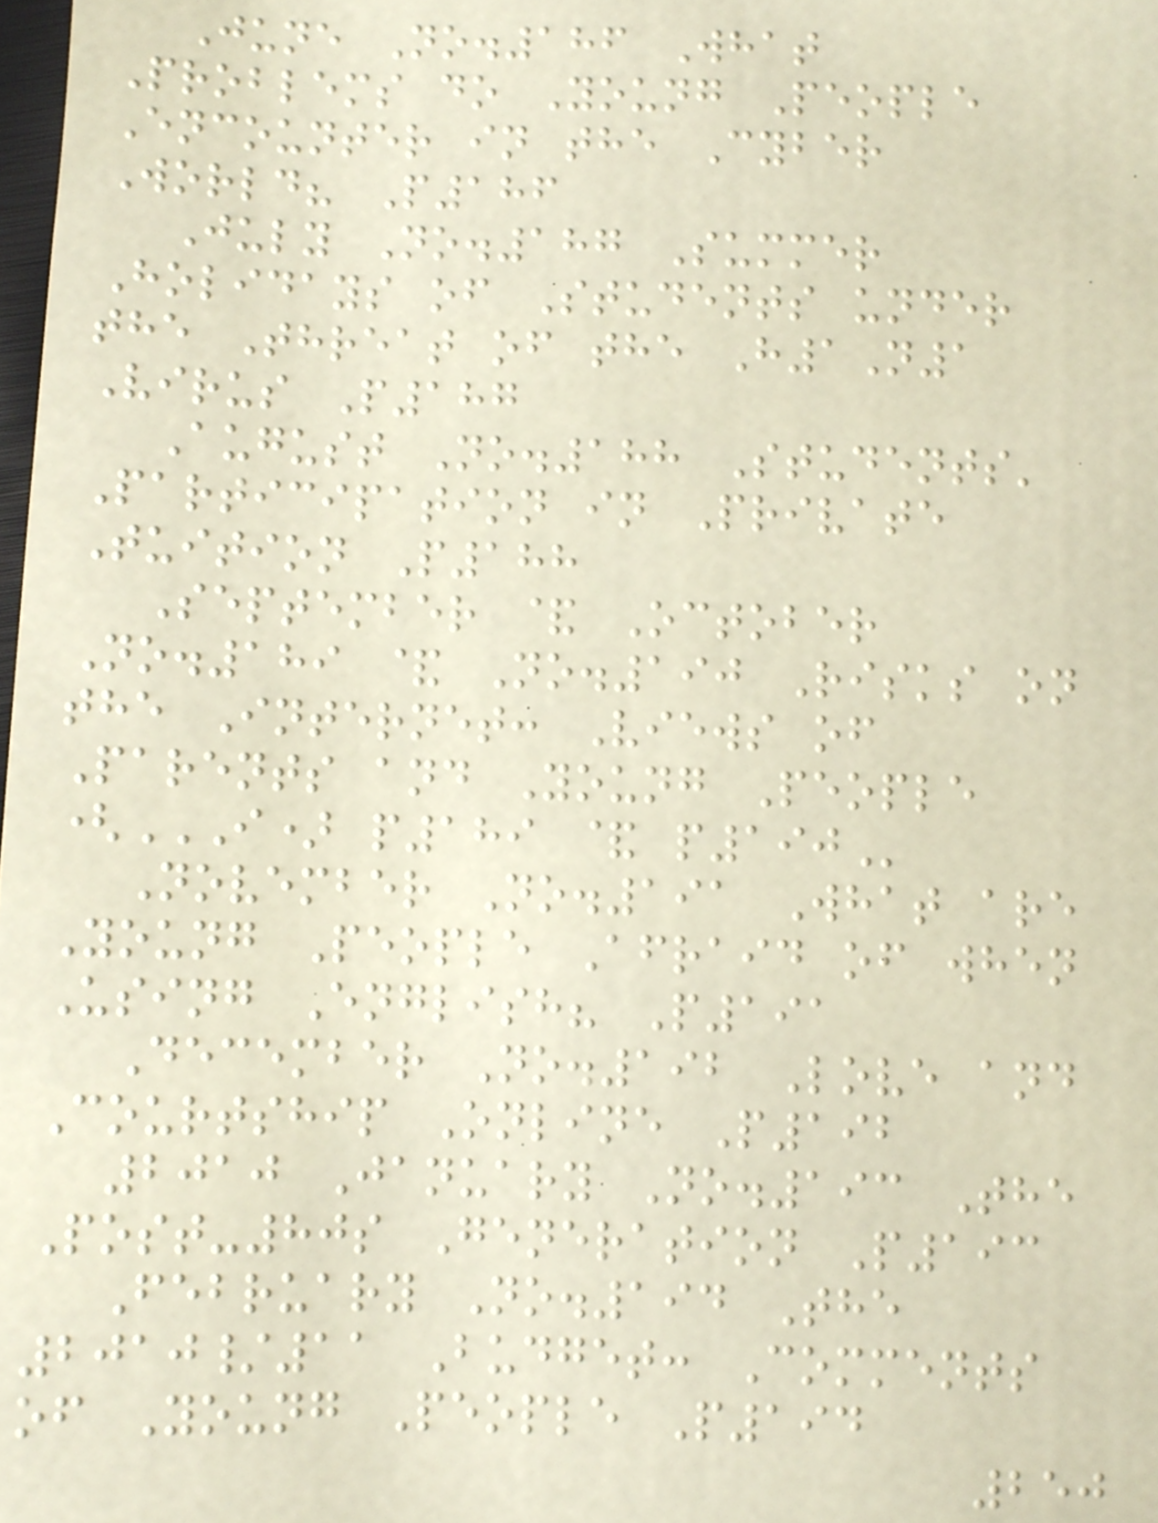June No.186 What
Problems do Young People
Encounter in the Cyber
World? P186
July No.187 Summer
Holidays of Students under
the Threat of the H1N1
Virus P187
August No.188 Students'
Participation in Private
Tuition P188
September & October
No.189 & No.190 Risks on
the Internet: Views of
Parents and Young People
(I) P189 & P190
November No.191 What are
Young People Afraid of when
Using English? P191
December No.192 Love and
Courtship Online P192
2010 January No.193 The
Post-80s Generation P193
February No.194 The
2010/11 Budget: Comments
of Young People P194
250
